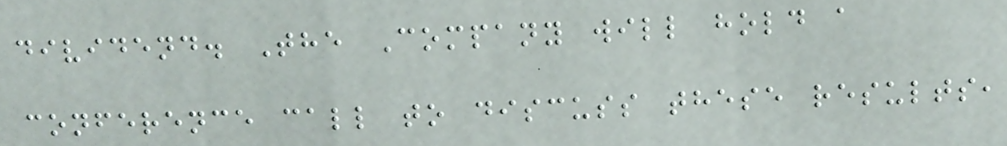dividend. The Company will hold a
conference call to discuss these results,
